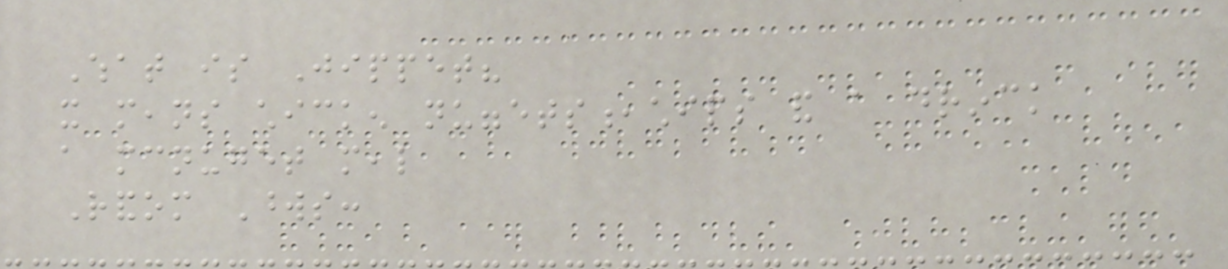What is Jippet?
it means chicken nuggets,chips and a drinck
a mcnuget meal
Random Words:
